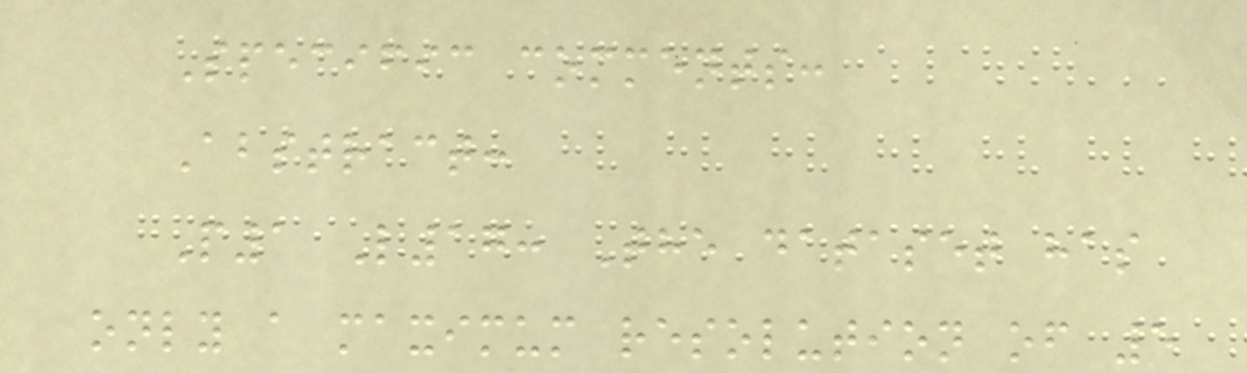Specific comments:
Abstract:
P1 L17: The dataset has
only a maximum resolution of 5
